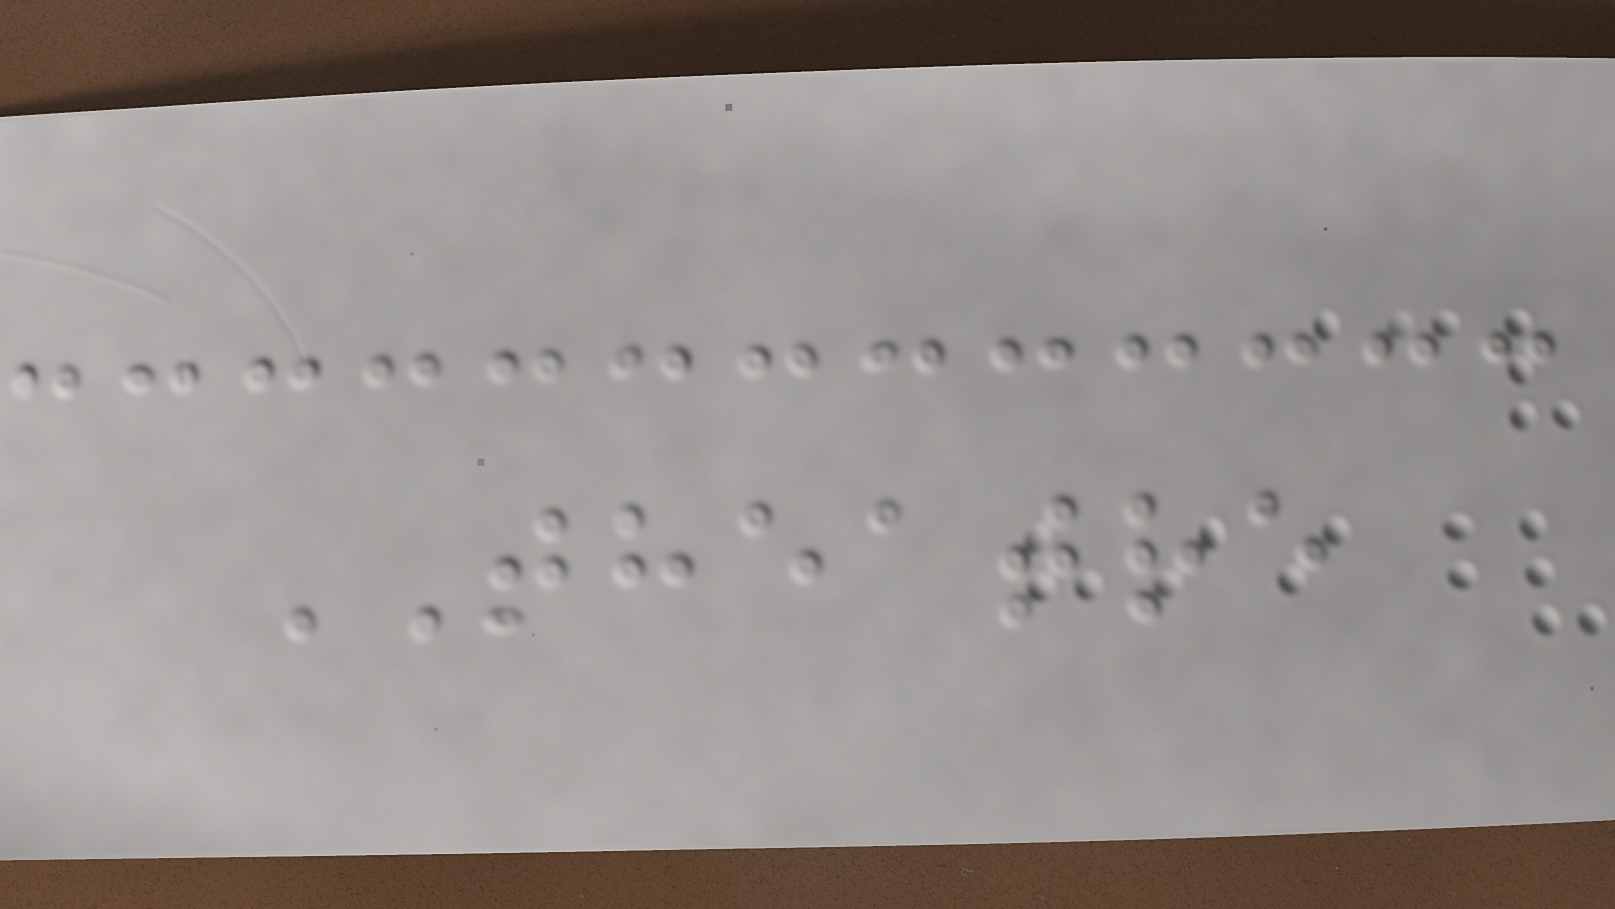THEATRE
